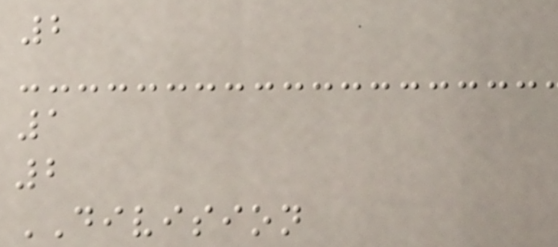2
1
2
DIVISION
